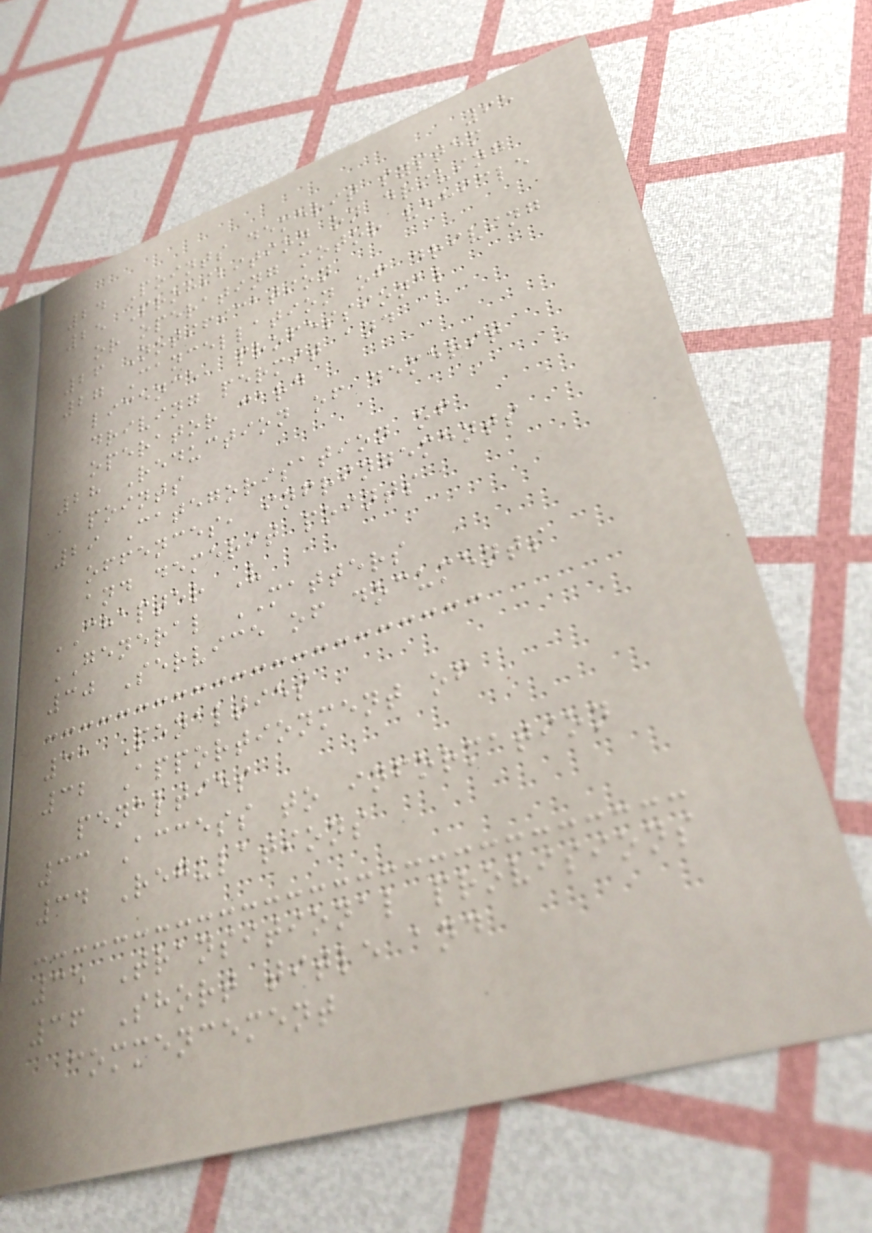65
24 Points demerit system
25 Prohibition on driving
or operating motor vehicle
26 Notification
27 Cancellation of driving
licence, professional
driving permit and
operator card
28 Reduction of demerit
points
29 Categorisation of
offences, infringements
and demerit points
CHAPTER V
GENERAL MATTERS
30 Service of documents
31 Penalties
32 Apportionment of
penalties
33 Access to information
34 Regulations
35 Transitional provisions
36 Short title and
commencement
